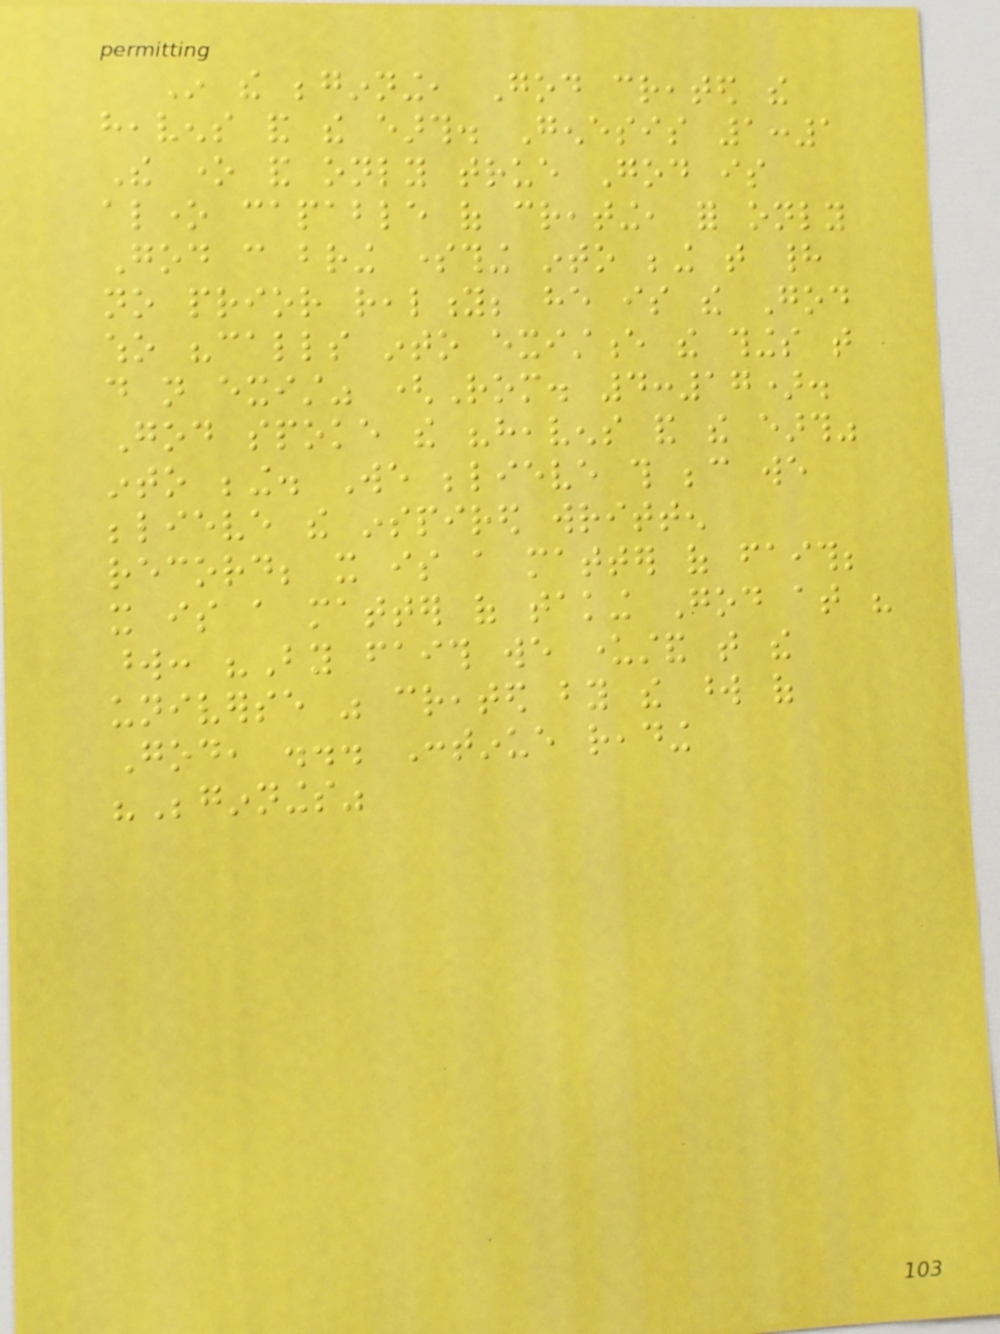In the beginning, God created the
heavens and the earth. Genesis 1:1
The one and only true God is
alone capable of creating, for only
God can bring something into being that had
no prior reality; he is the God
who "calls into existence the things that
do not exist" (Rom. 4:17).
God spoke the "heavens and the earth"
into being. We believe this because we
believe the inspired written
record; it is a matter of faith;
it is a matter of taking God at his
word: "By faith we understand that the
universe was created by the word of
God, ... Continue reading
"Beginnings"
